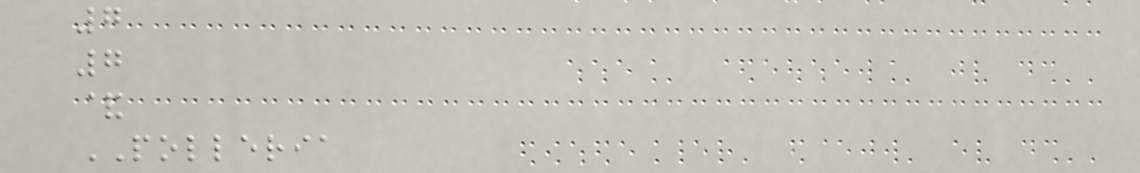7
7
&
POLLERIA
